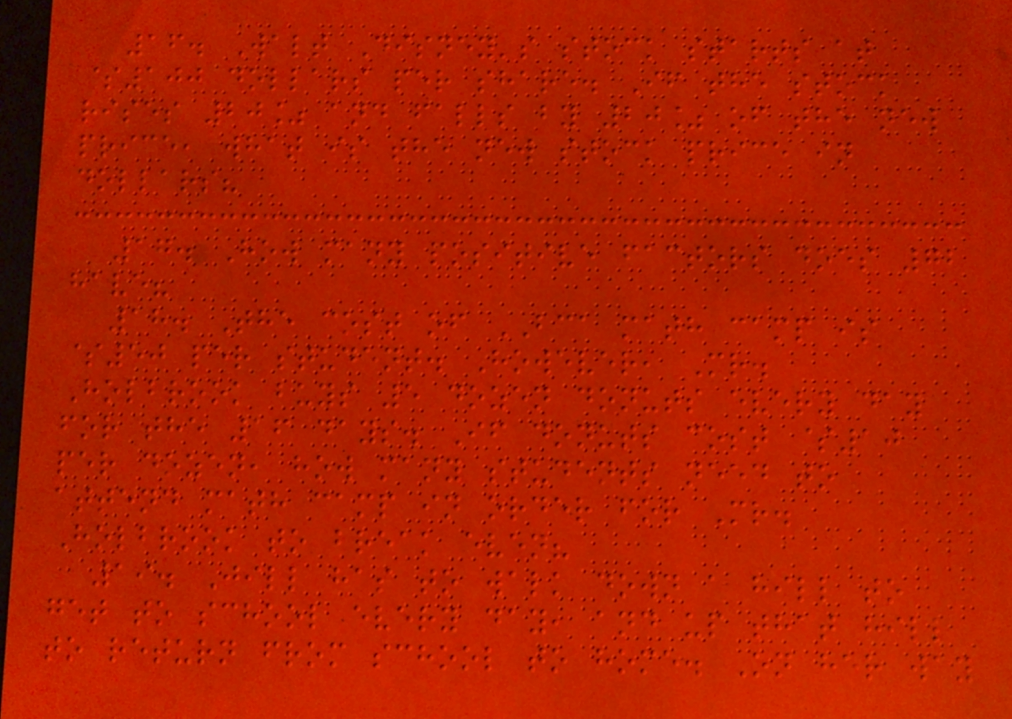16. Walt Disney's stock starts at
$100 dollars per share. If the stock
rises 20% and falls by 20% of the new
price, what is the new stock price in
dollars?
17. How many positive factors does 72
have?
18. The cost of BCA math camp is
$50 per student. However, Mr.
Holbrook buys 5 dozen donuts every day
for the 16 days. If donuts cost $10
per dozen, how many students need to
attend math camp in order for Mr.
Holbrook to break even?
19. Jill has to walk down a hill to
get to school every day, and up that hill
to return from school to home. On her way
